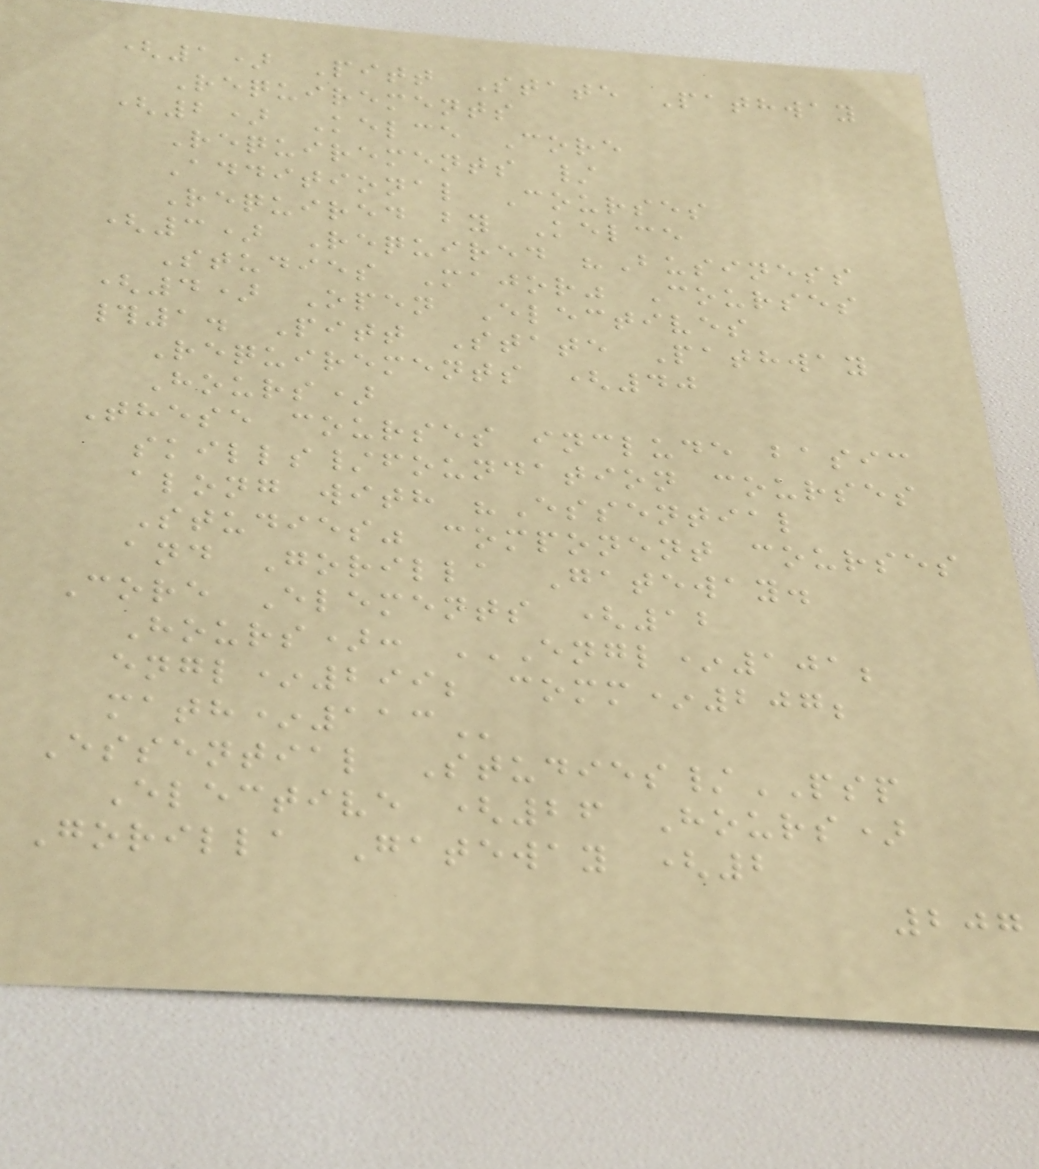(1) Pitt State Pathway
Requirements
(2) Kelce Core
Requirements /
Additional Courses
Required by Kelce
(3) Required "Business
Studies Major" Courses
(4) Open Electives
#1. Pitt State Pathway
Requirements (40
Hours)
These courses include basic
skills/foundation courses
along with "Essential
Studies" component courses
and Gorilla Gateway.
Core Elements (12
Hours): ENGL*101;
ENGL*299; COMM*207;
MATH*113
Essential Studies/PSP
Elective (26 Hours)
Gorilla Gateway (2
207
